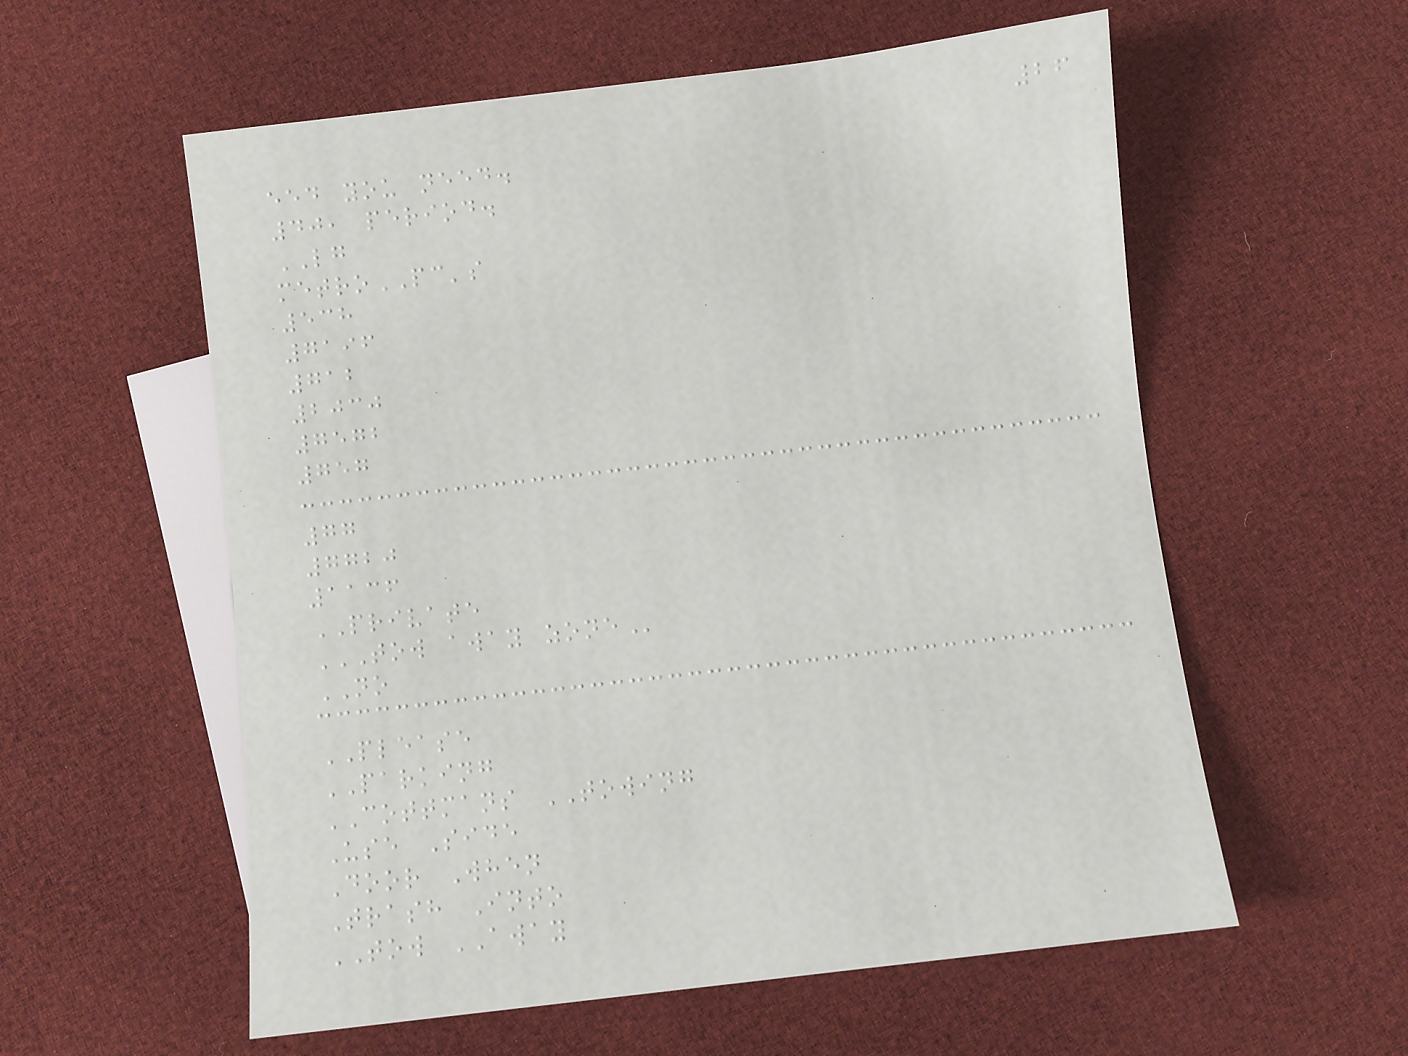26
eed you need.
40, period.
LG
metroPC's
538
7196
712
2030
7572
757
77
7720
1136
PRIVATE
TOW AWAY ZONE
NO
PLEASE
PARKING
COTTMANS TOWING
Use Side
Door When
Trash Into
TOW AWAY
